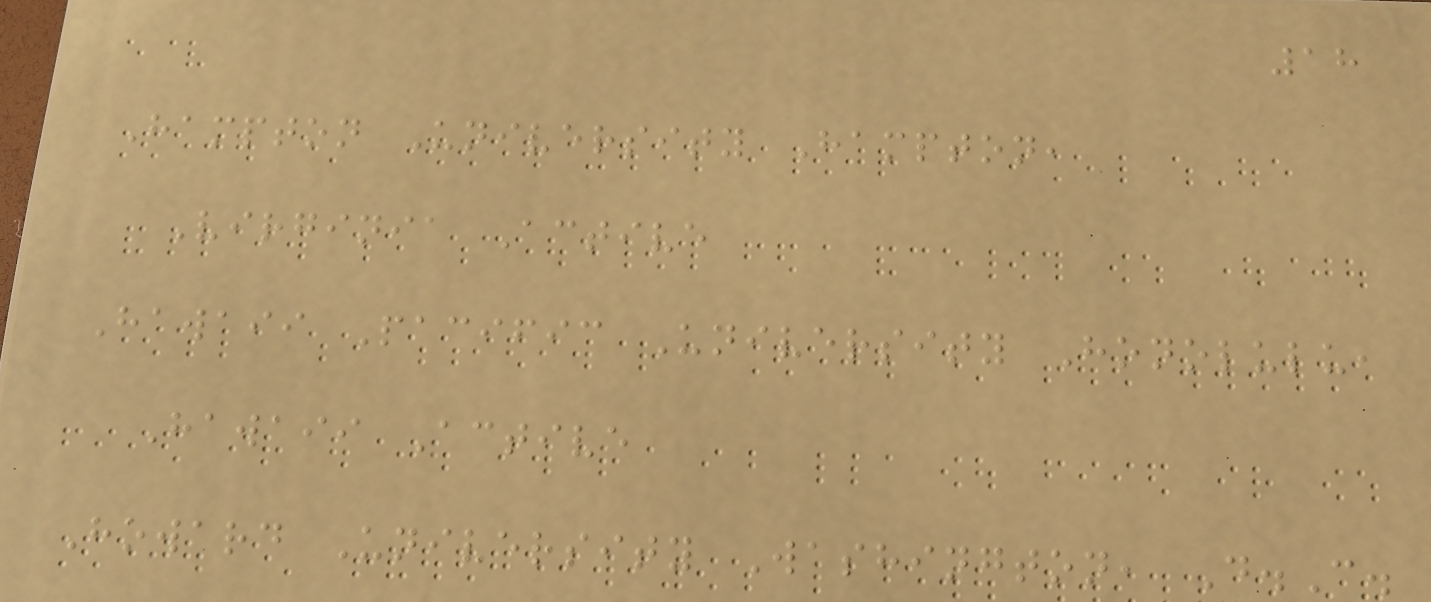18
Hampton University Hampton,
Virginia Active
Hawaii Pacific University Honolulu,
Hawaii Active
Howard University Washington, D.C.
